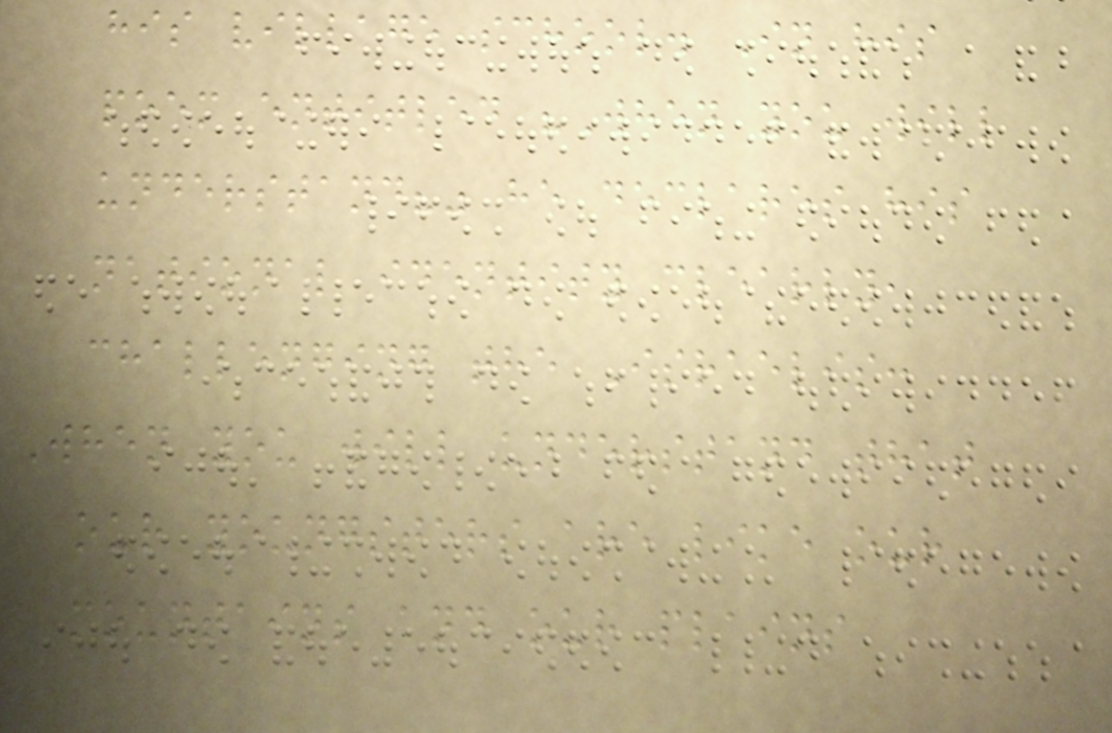his village school. In his
poem entitled "When you will
understand?" he declares his
national identity clearly,
challenging the Israelis:
When you will understand that
our youngsters are like our
mountains and our plains
